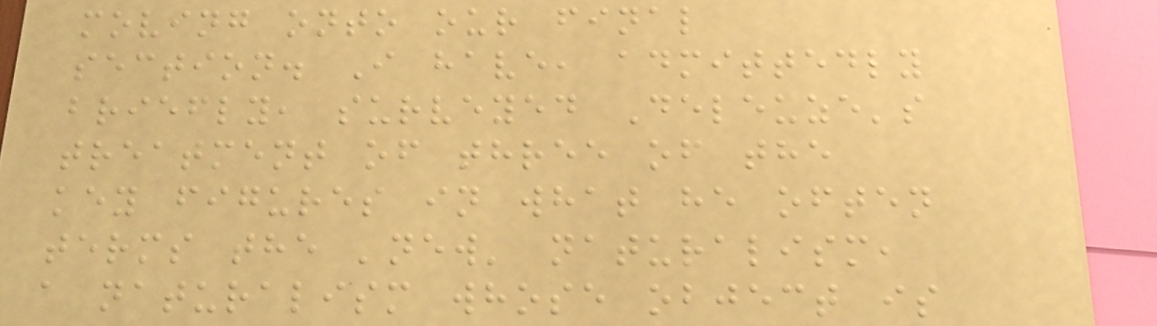moving onto our final
section. I have, admittedly
briefly, surveyed Deleuze's
treatment of three of the
key figures in what he often
terms the 'new' naturalism,
a naturalism whose object is
